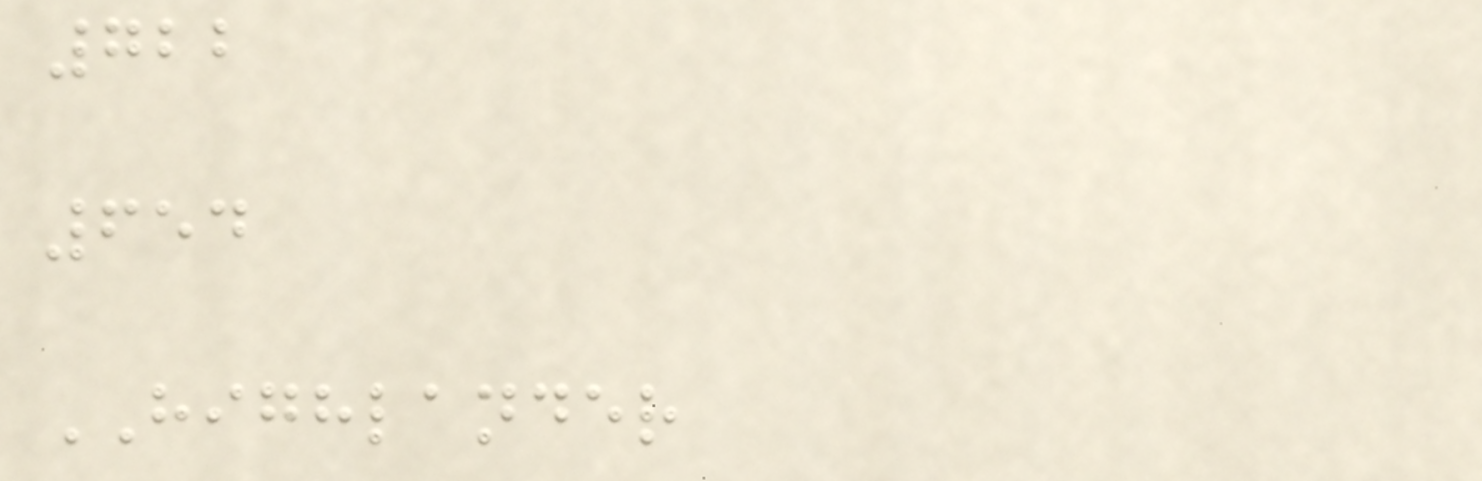722
654
HIGHLANDER
